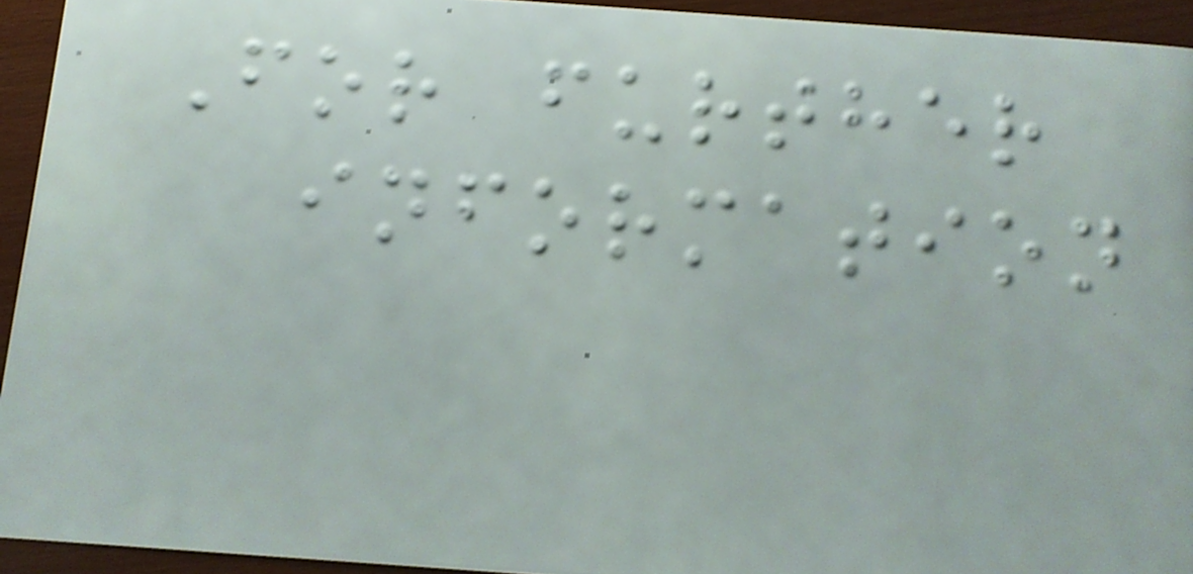For further
information
